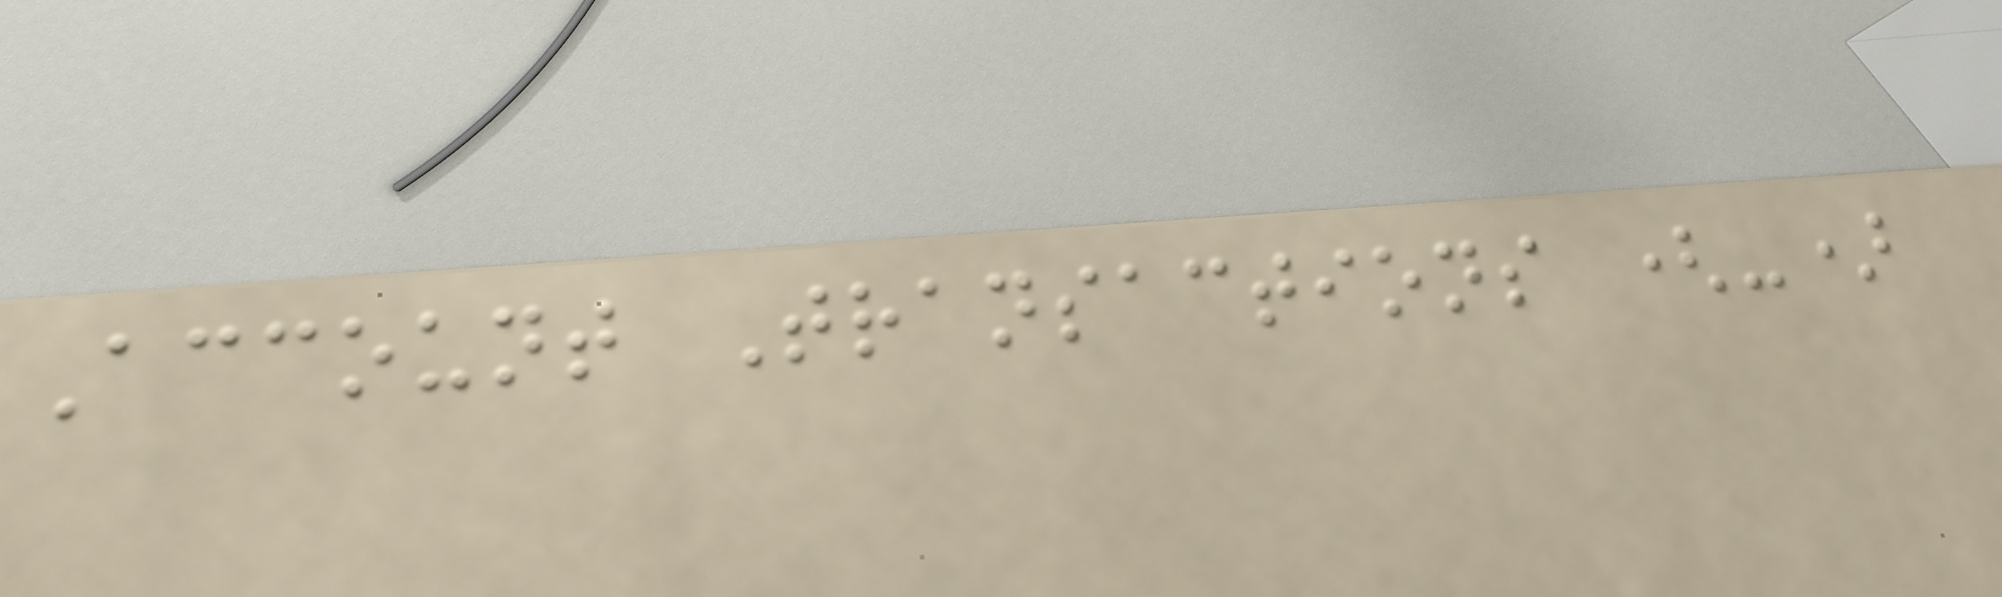Account Transactions (-)
